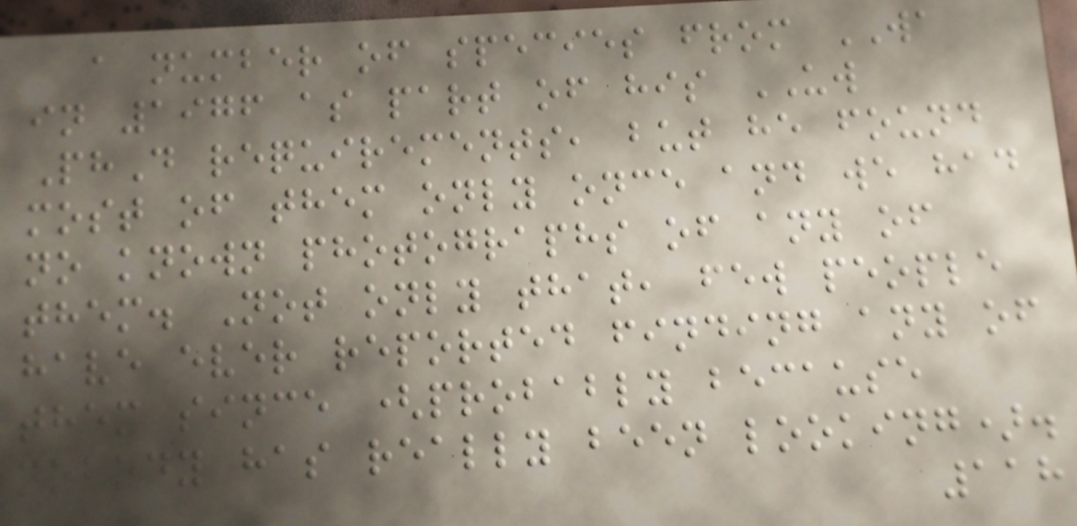a number of species from WA
in 1976 as part of his UW
PhD requirements, but he found
most of them only once and we had
no known photographs of any of
them. Not only that, few people
have ever reported finding any of
them since (probably because
nobody has really been looking).
118
